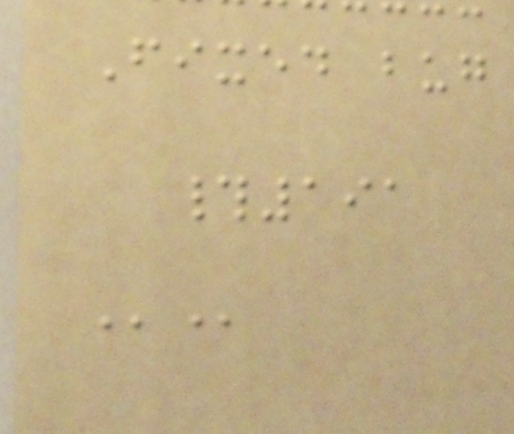Fixed bug
#191
@@
